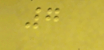7
